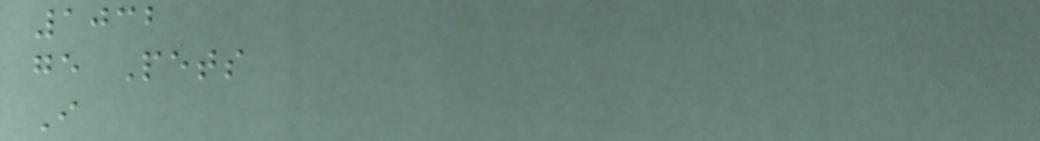1032
ge Pets
I
